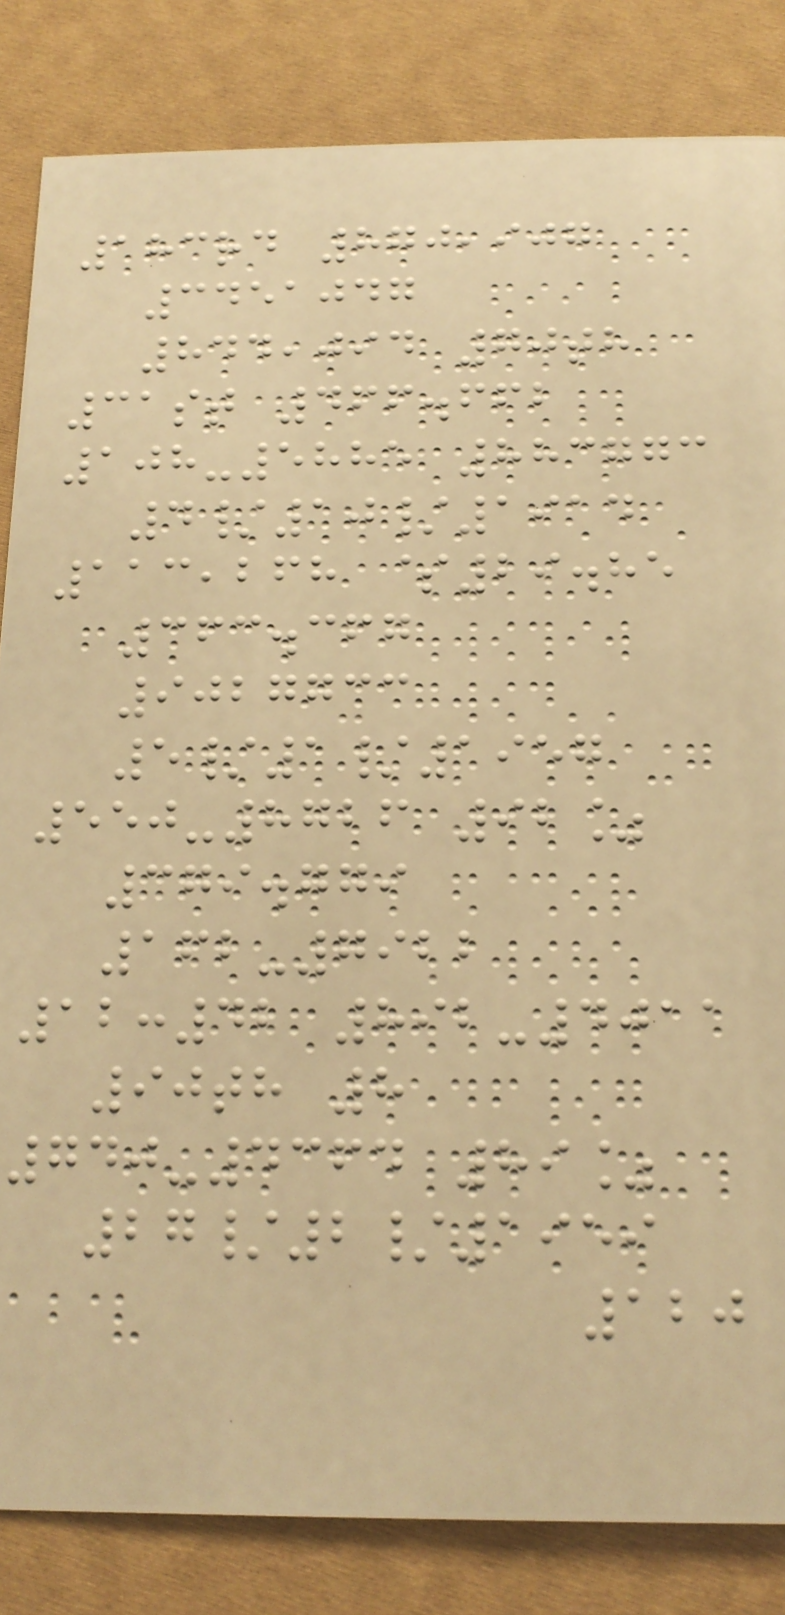183rd 870,907
3451047
844,094 70th
31st 466.662
108-5885 883773
4/10/1914
113,268 $29.85
363.367
9027733
5/1/1957
550-8726 92%
379.779
162-7922
12:42 892-4011
90th 8
740-4364 89%
27/2/1959
120
